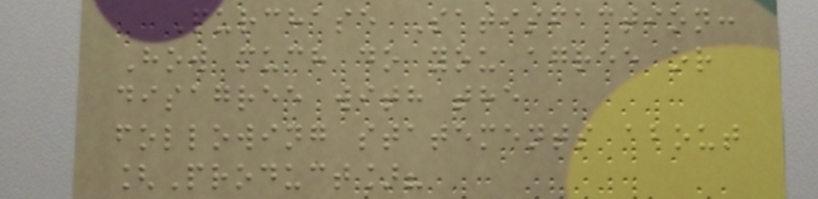Purchase Satisfaction:
How much do you agree or
disagree with the
following statements about
[Product]?
